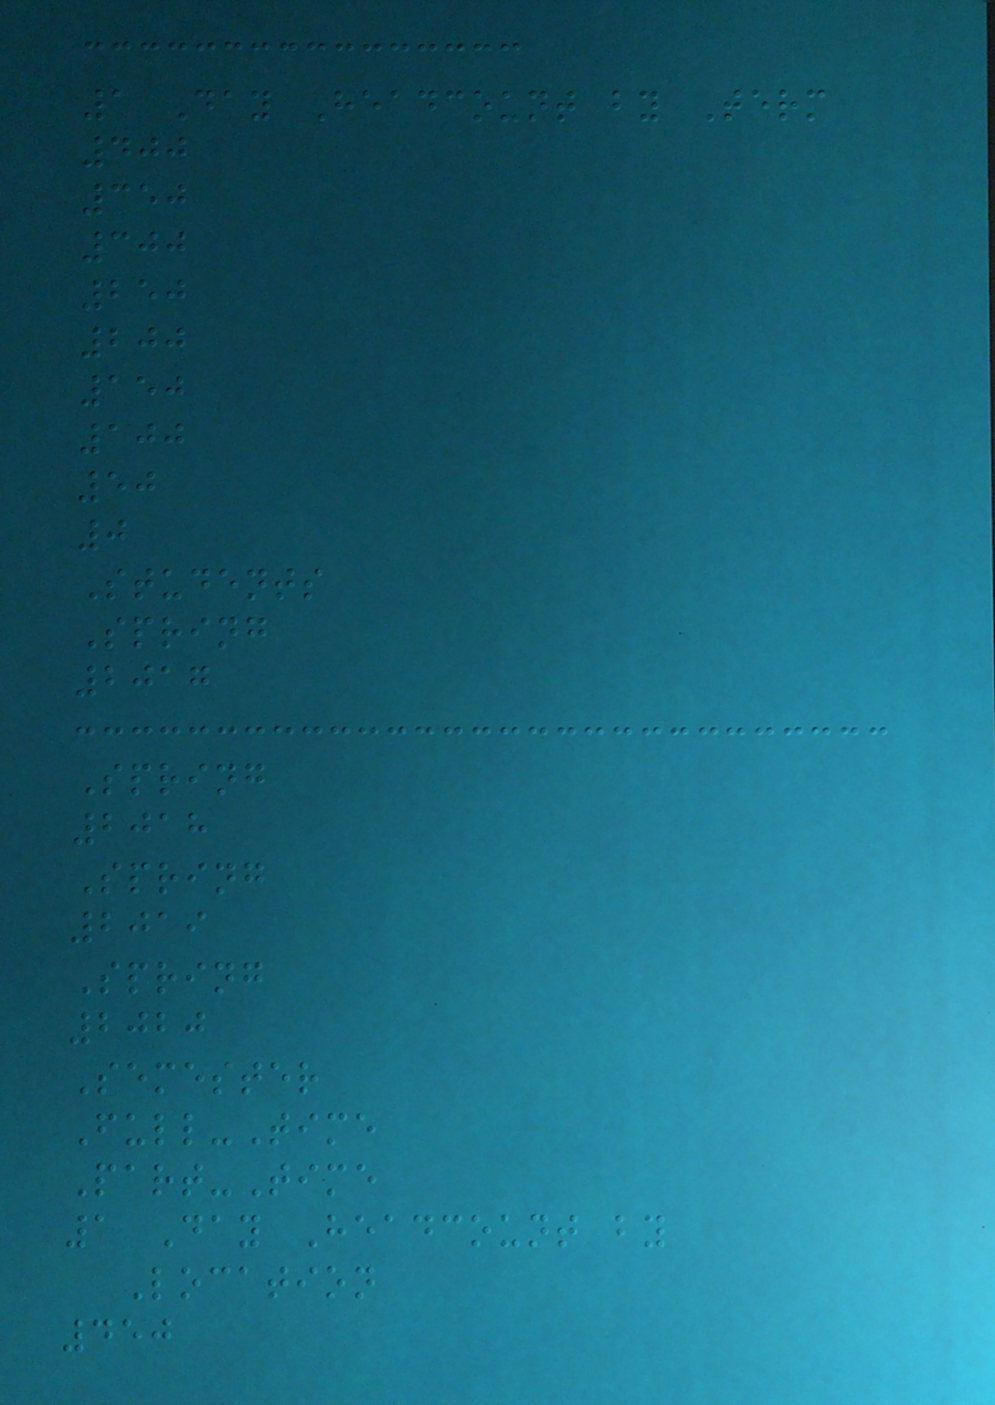1 Day Headcount by Term
400
350
300
250
200
150
100
50
0
Students
Spring
2017
Spring
2018
Spring
2019
Spring
2020
Semester
Full-Time
Part-Time
1 Day Headcount by
Location
450
